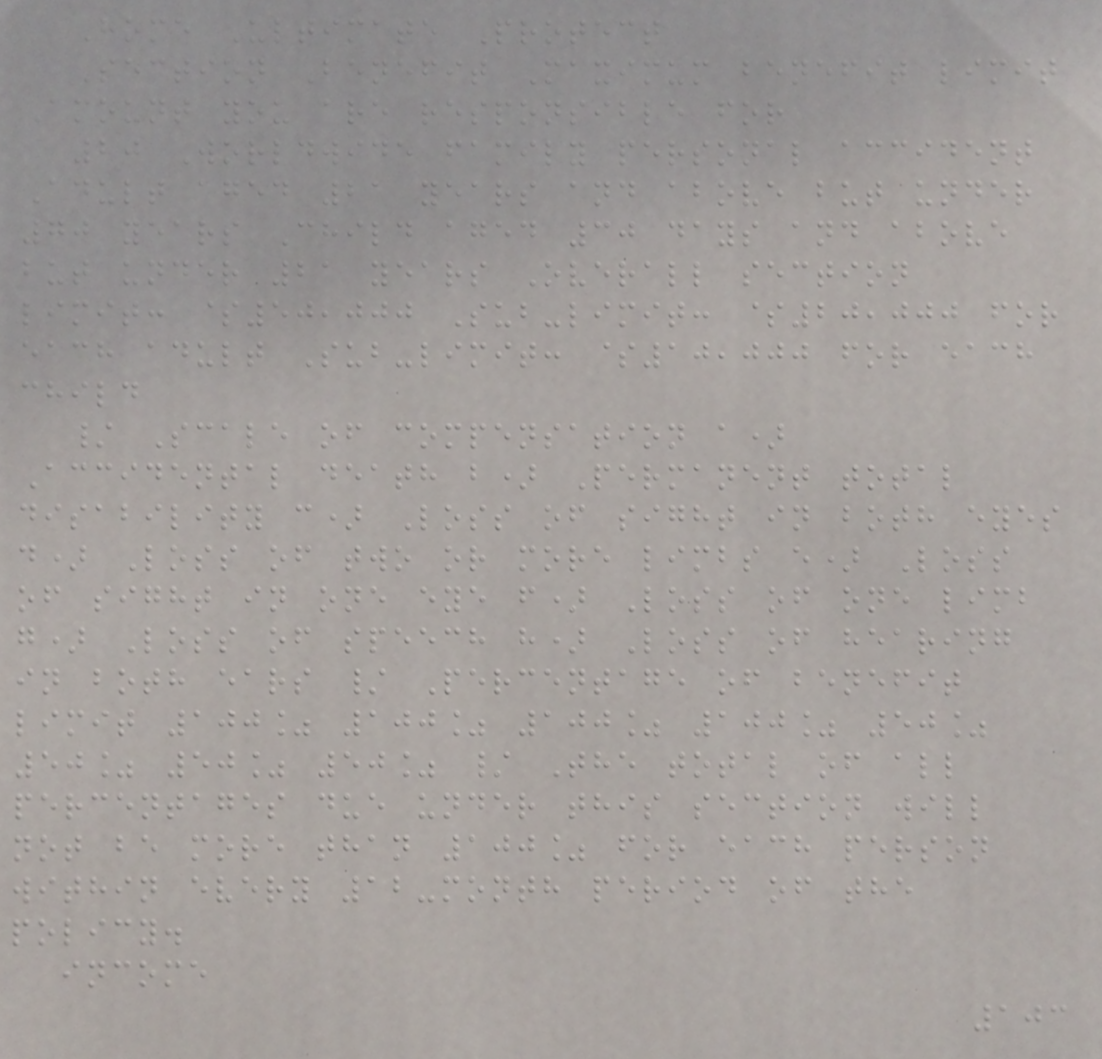Home Ultimate Protect
Section Benefit Maximum benefit limit
Amount you are responsible for
20 Worldwide family personal accident
Adult aged 21 years and above but under
70 years Child aged 30 days and above
but under 21 years Overall section
limit: $50,000 Sub-limit: $20,000 for
each adult Sub-limit: $10,000 for each
child
/ Scale of compensation a)
Accidental death b) Permanent total
disability c) Loss of sight in both eyes
d) Loss of two or more limbs e) Loss
of sight in one eye f) Loss of one limb
g) Loss of speech h) Loss of hearing
in both ears / Percentage of benefit
limit 100% 100% 100% 100% 50%
50% 50% 50% / The total of all
percentages due under this section will
not be more than 100% for each person
within every 12-month period of the
policy.
income
103
